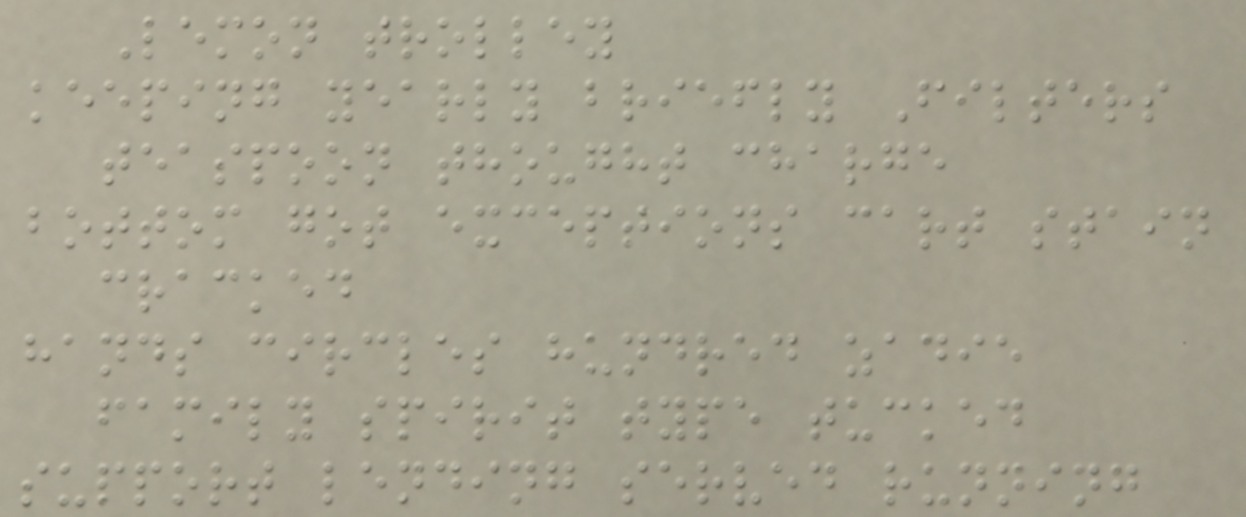Lemon trolley
keeping yearly briefly Filters
teaspoon thought charge
bottom got exceptions cart stain
cracked
hands circles hundred zadie
family spirit type tucked
support lending served running
